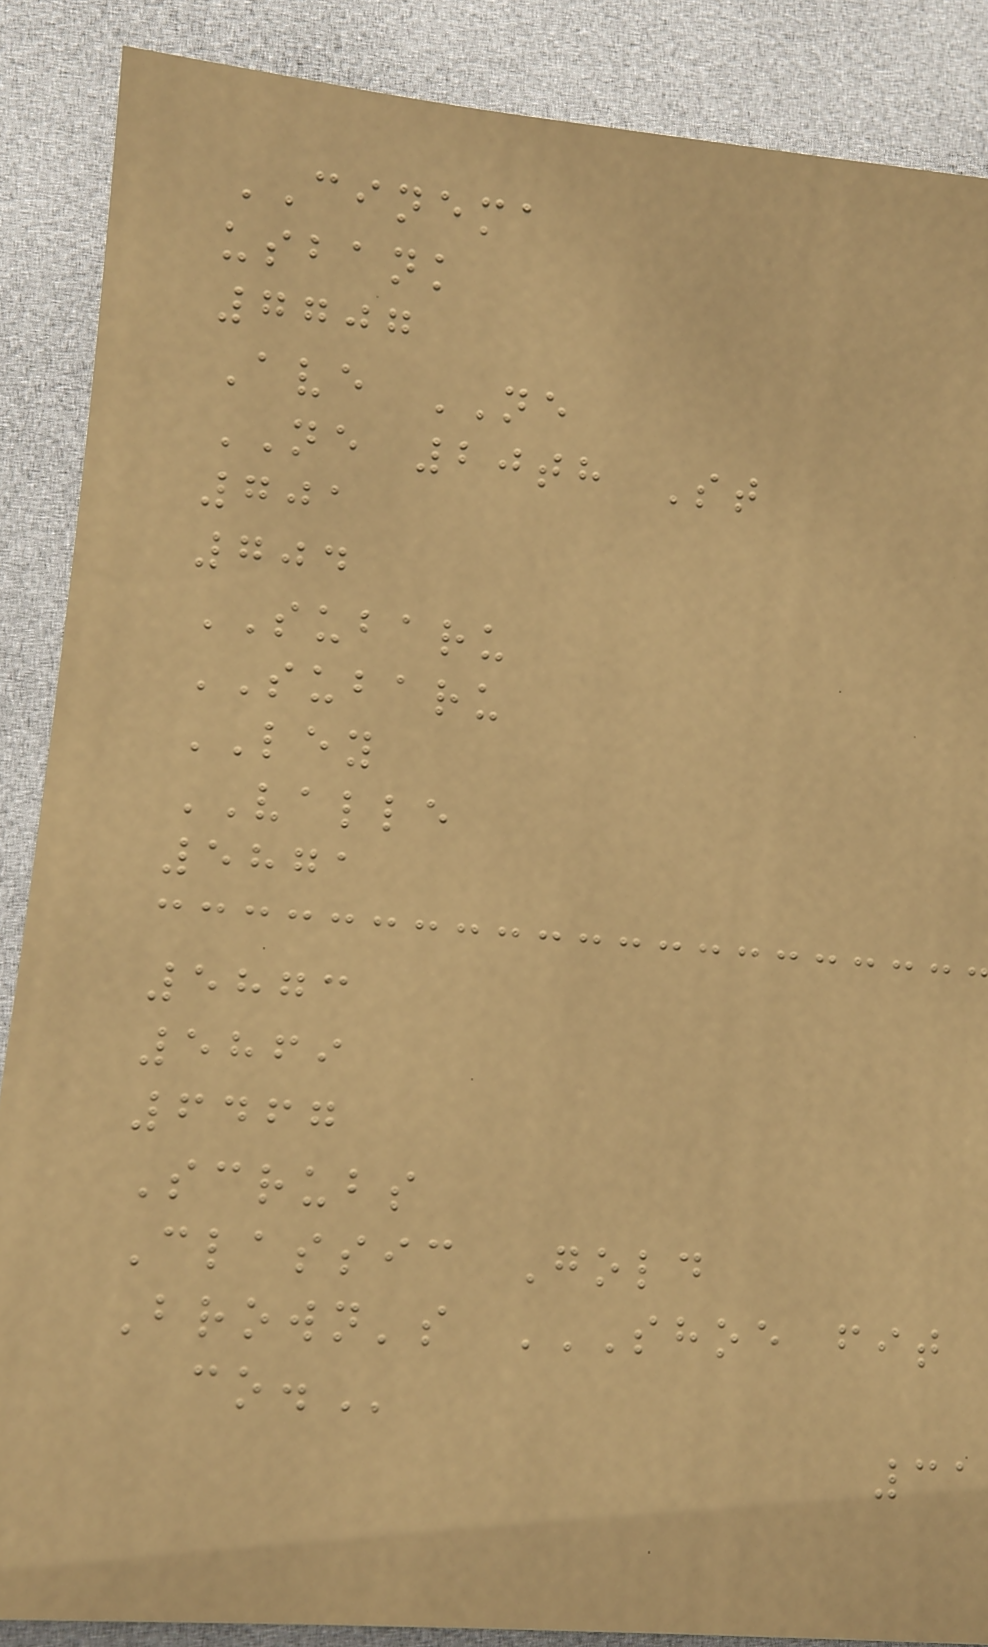CINEMA
usbank
7707
Ave NE
NE 20th St
701
704
SUBARU
SUBARU
LEY
VALLE
5871
5873
5869
6467
Scrubs
Classic Gold
Brown's SHOE FIT
CO.
31
